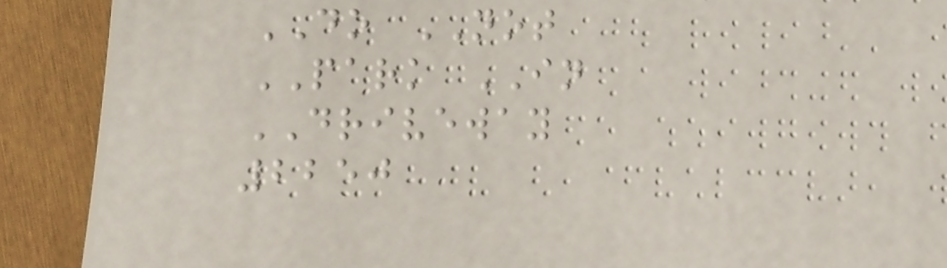DO NOT
PARK IN
DRIVEWAY
2250
